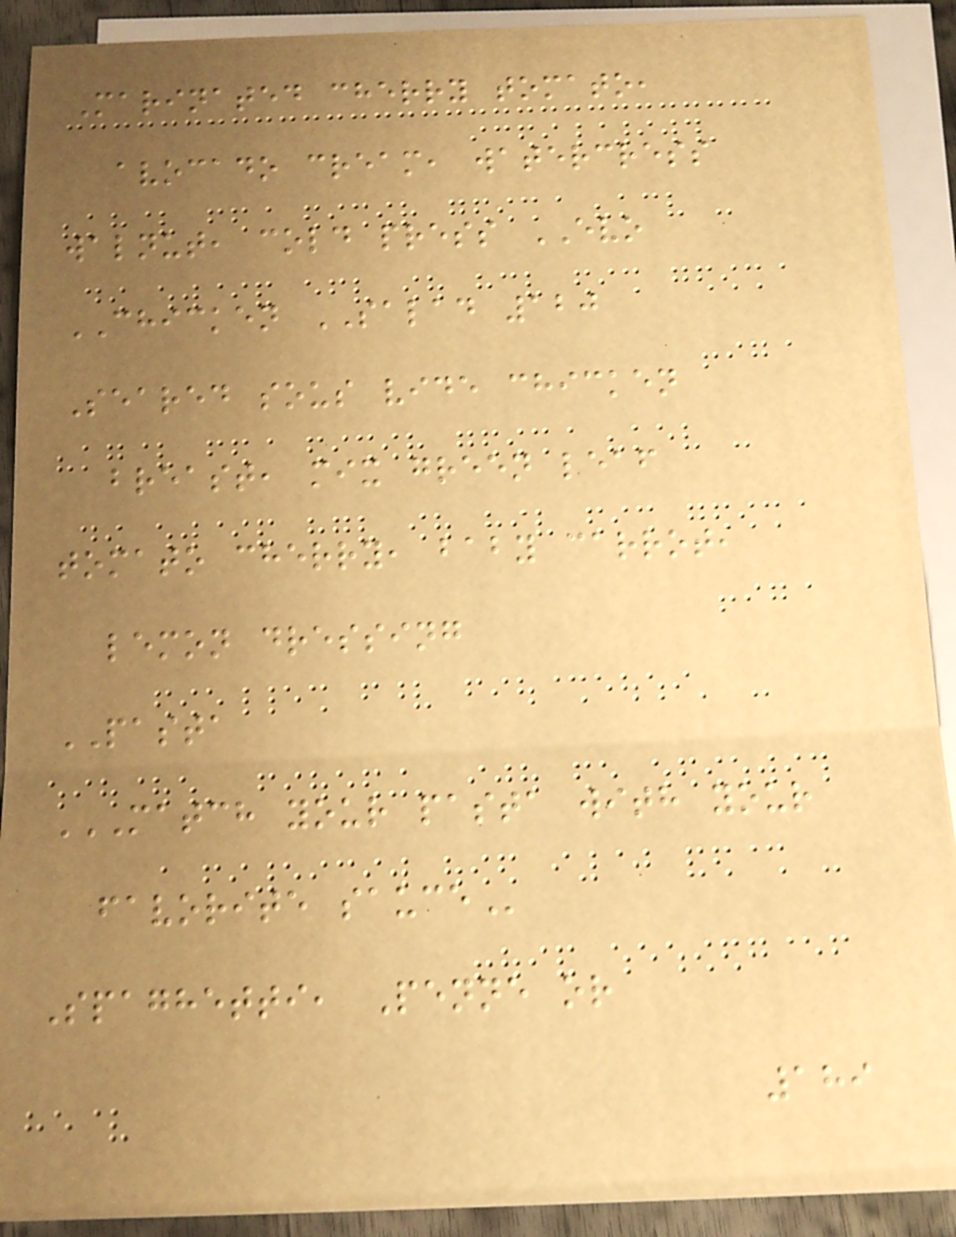Marinated cherry tomato,
avocado cream, watercress
walnut, cold press EVO
CHICKEN SALAD 120
Seared sous vide chicken
breast, mix green leaf
tomato cherry, baby carrot,
lemon dressing
PASTA
MATCH YOUR PASTA WITH YOUR
FAVORITE SAUCE
Spaghetti, Penne or
189
